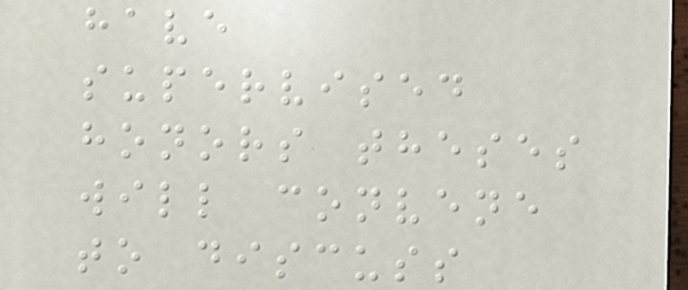have
supervised
honors theses
will convene
to discuss
